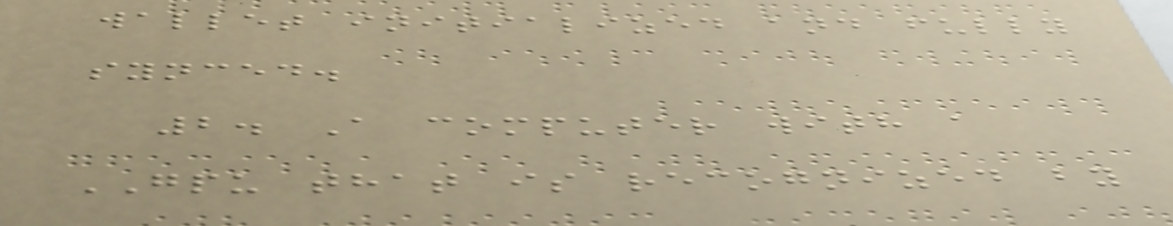wallet initialized and fully
synced.
2. A computer with a
GPU that is recognized by
